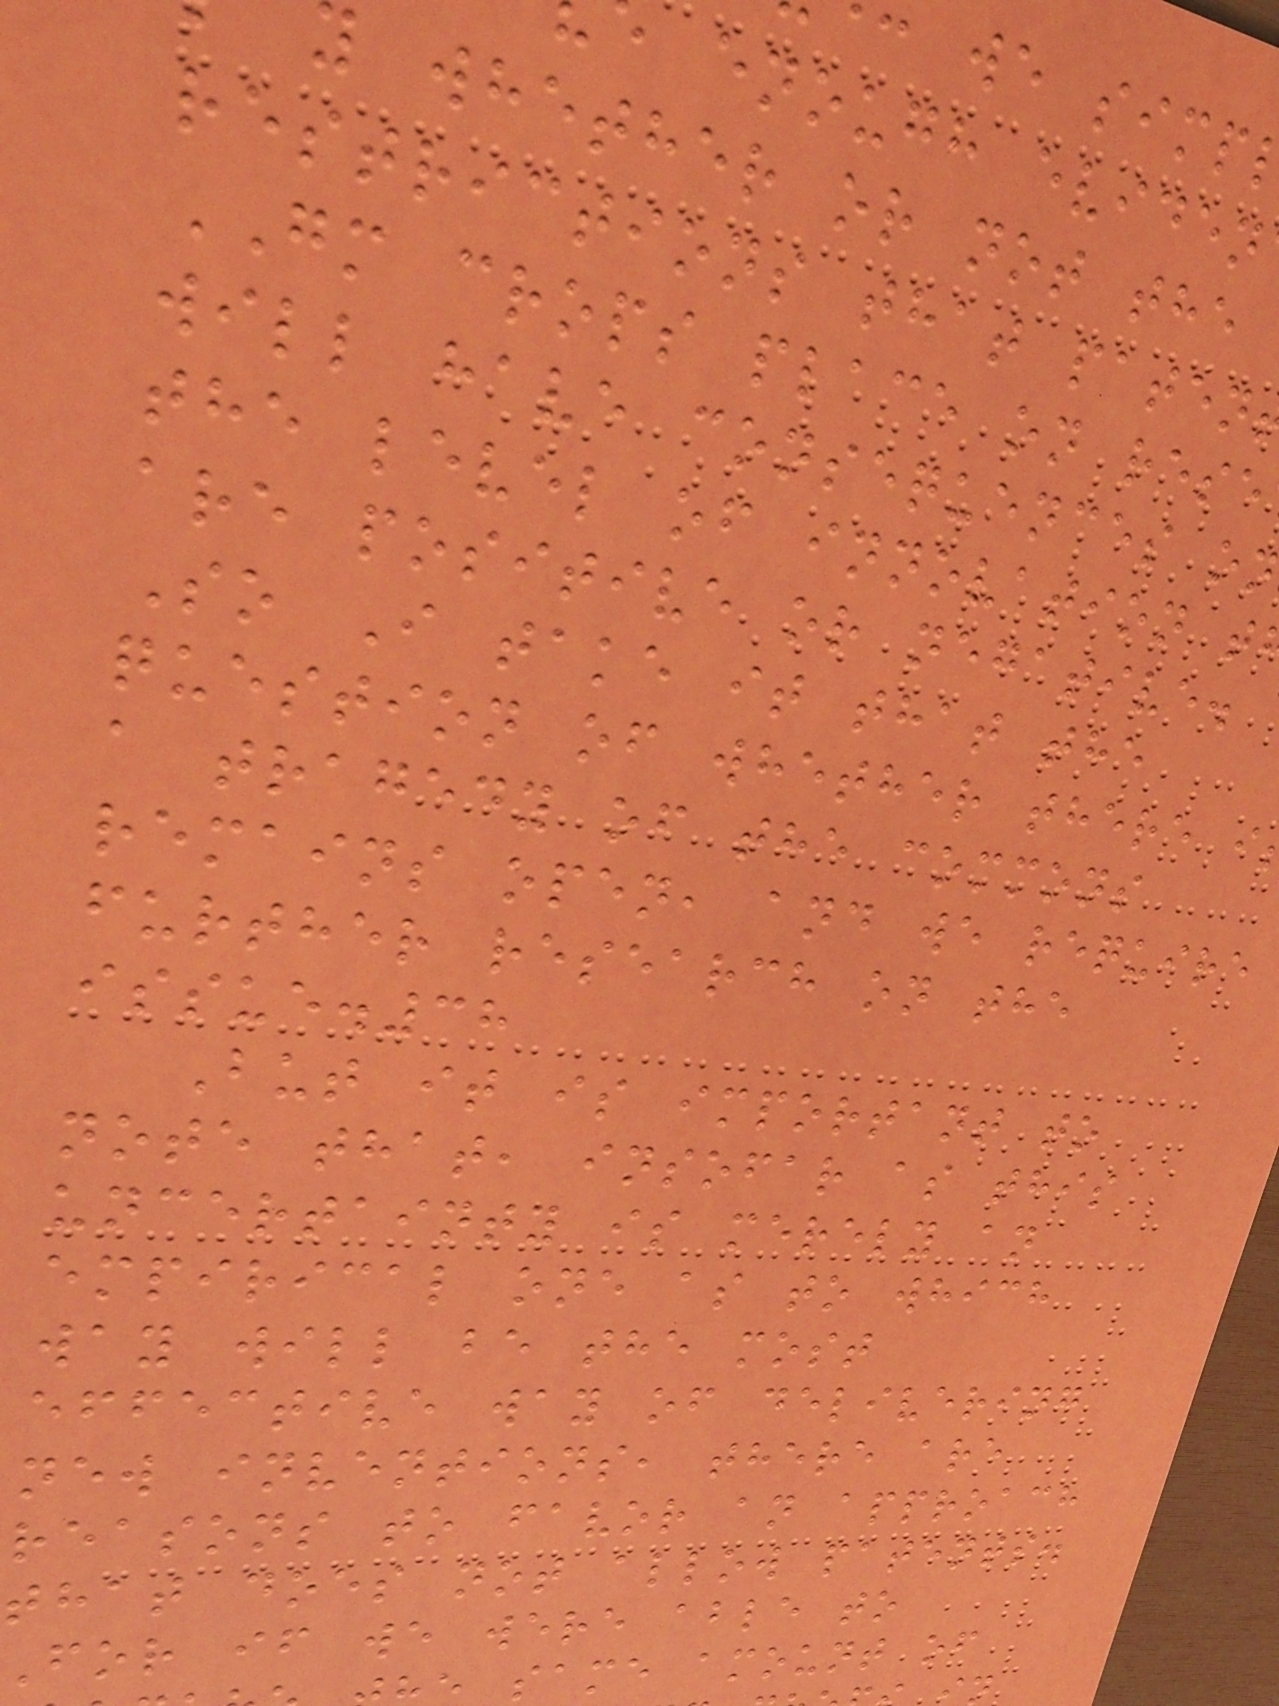we simp
enough eviden
y whether or not the
restrictions that paten
GM crops place on rese
will have consequences o
the level of innovation t
are positive or negative.
So I take it that the
question of whether there i
a tragedy of the commons
remains open, and we require
further research on the
issue.38
But it is important to
note that, insofar as this
uncertainty is merely an
empirical one as to which
way will be the most
effective way of delivering
new inventions, there are
reasons to favor an approach
that does not allow patents.
for if we were able to
same amount of
